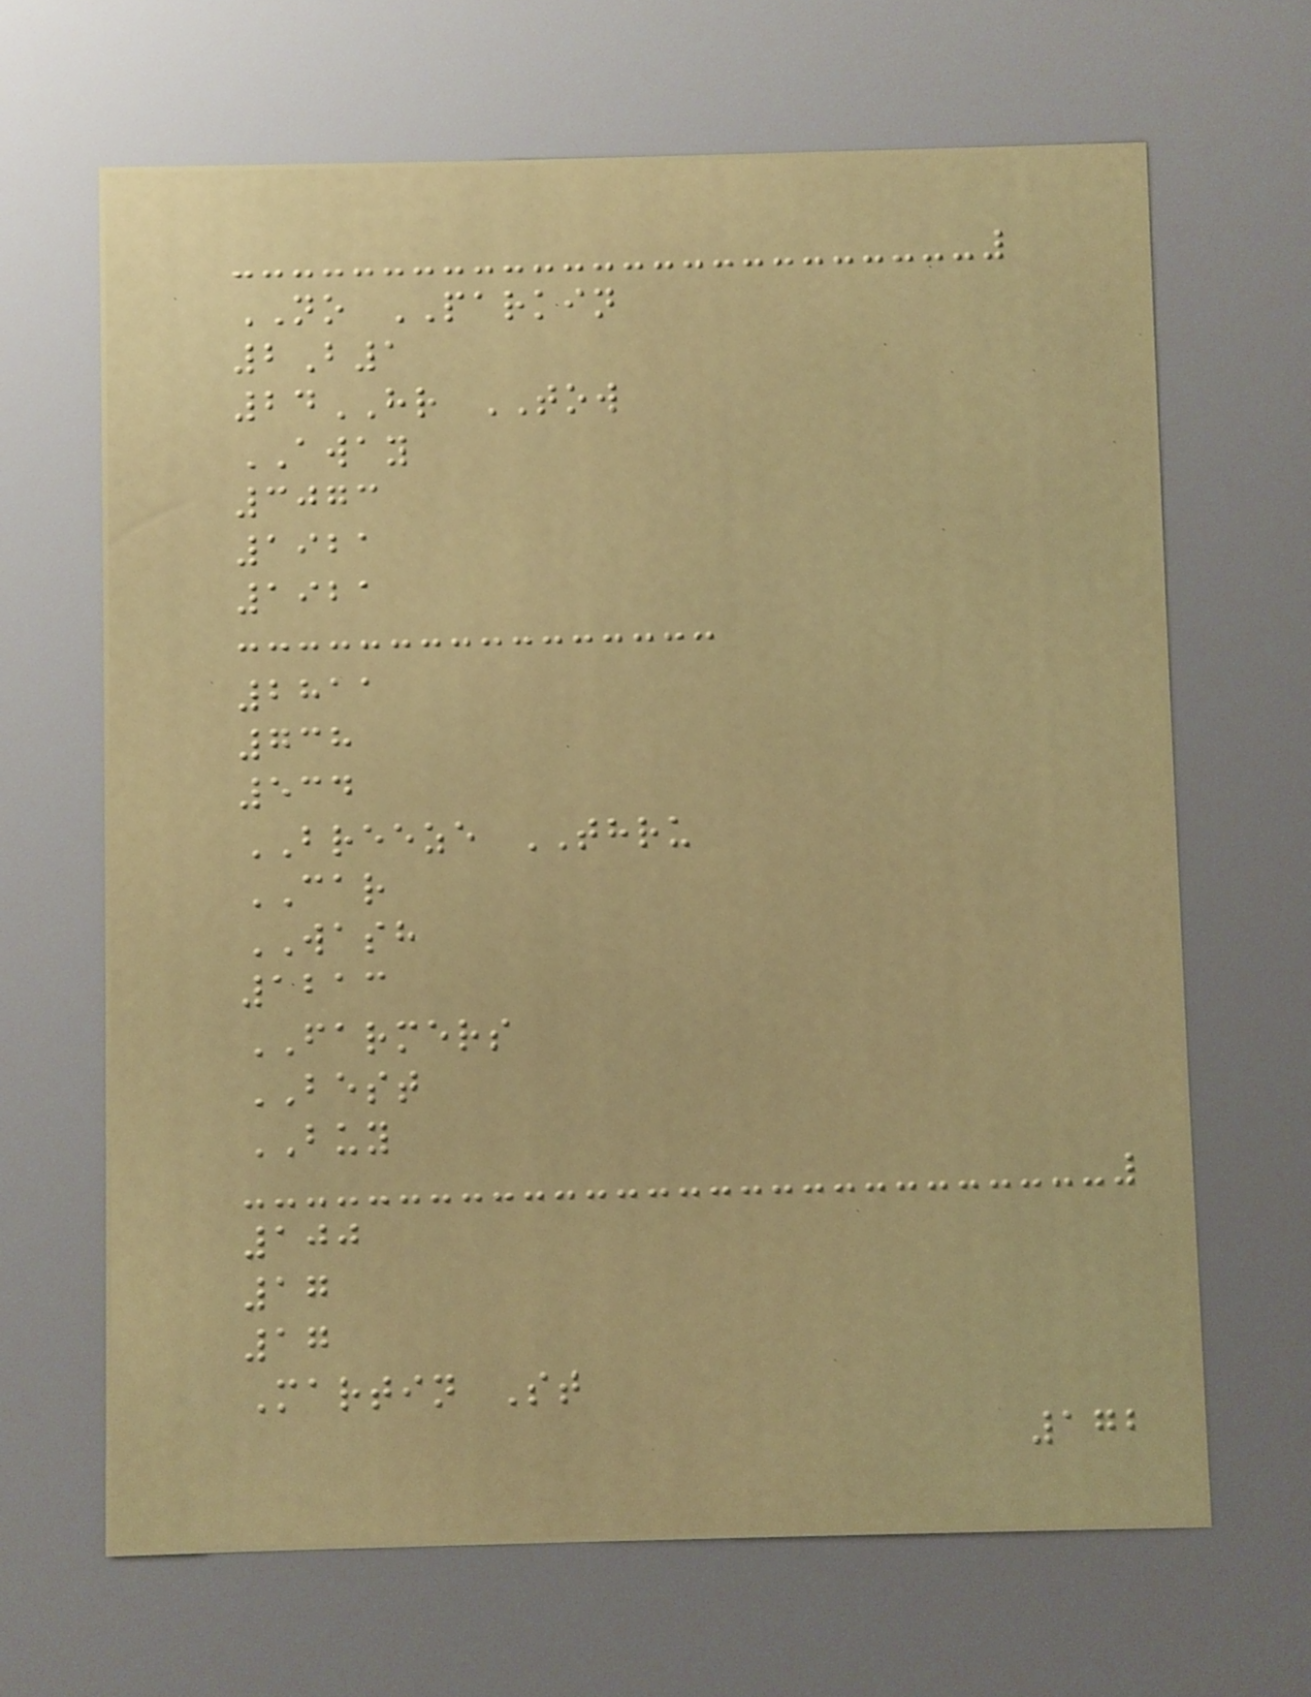NO PARKIN
2B1
24HR TOW
AWAY
3073
1921
1921
2811
738
534
BREEZE THRU
CAR
WASH
1213
FARMERS
BEST
BUY
100
17
17
Martin St
172
